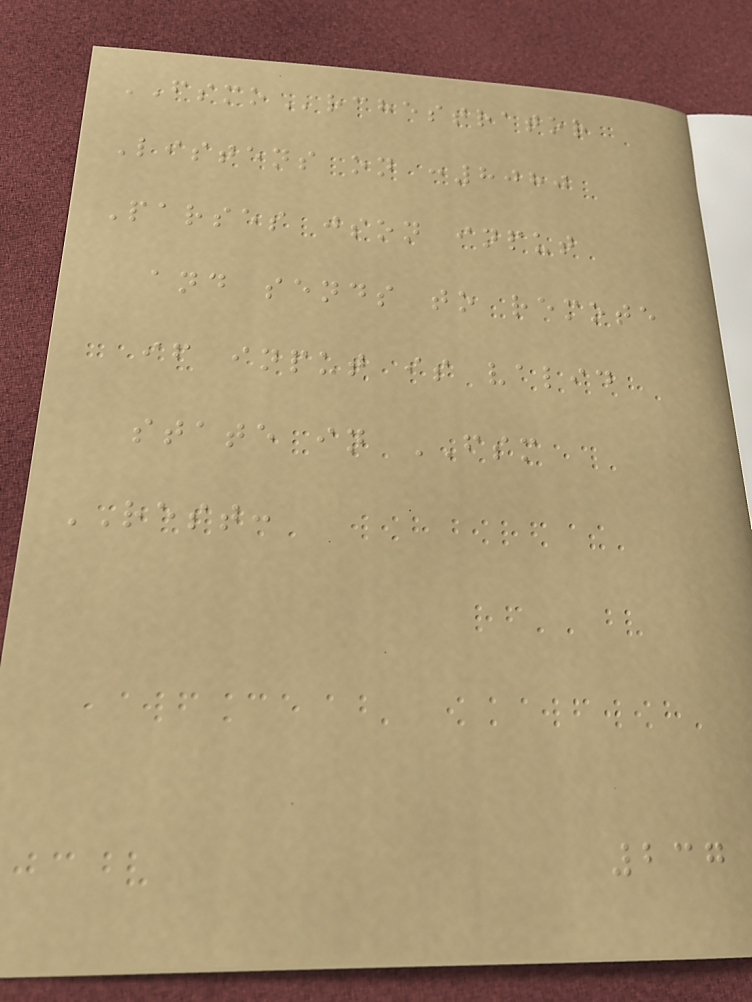FSMOrchestrator
Listens on :8080
Parses json input
and sends to remote
if input is valid
state in FSM
REST:
237
